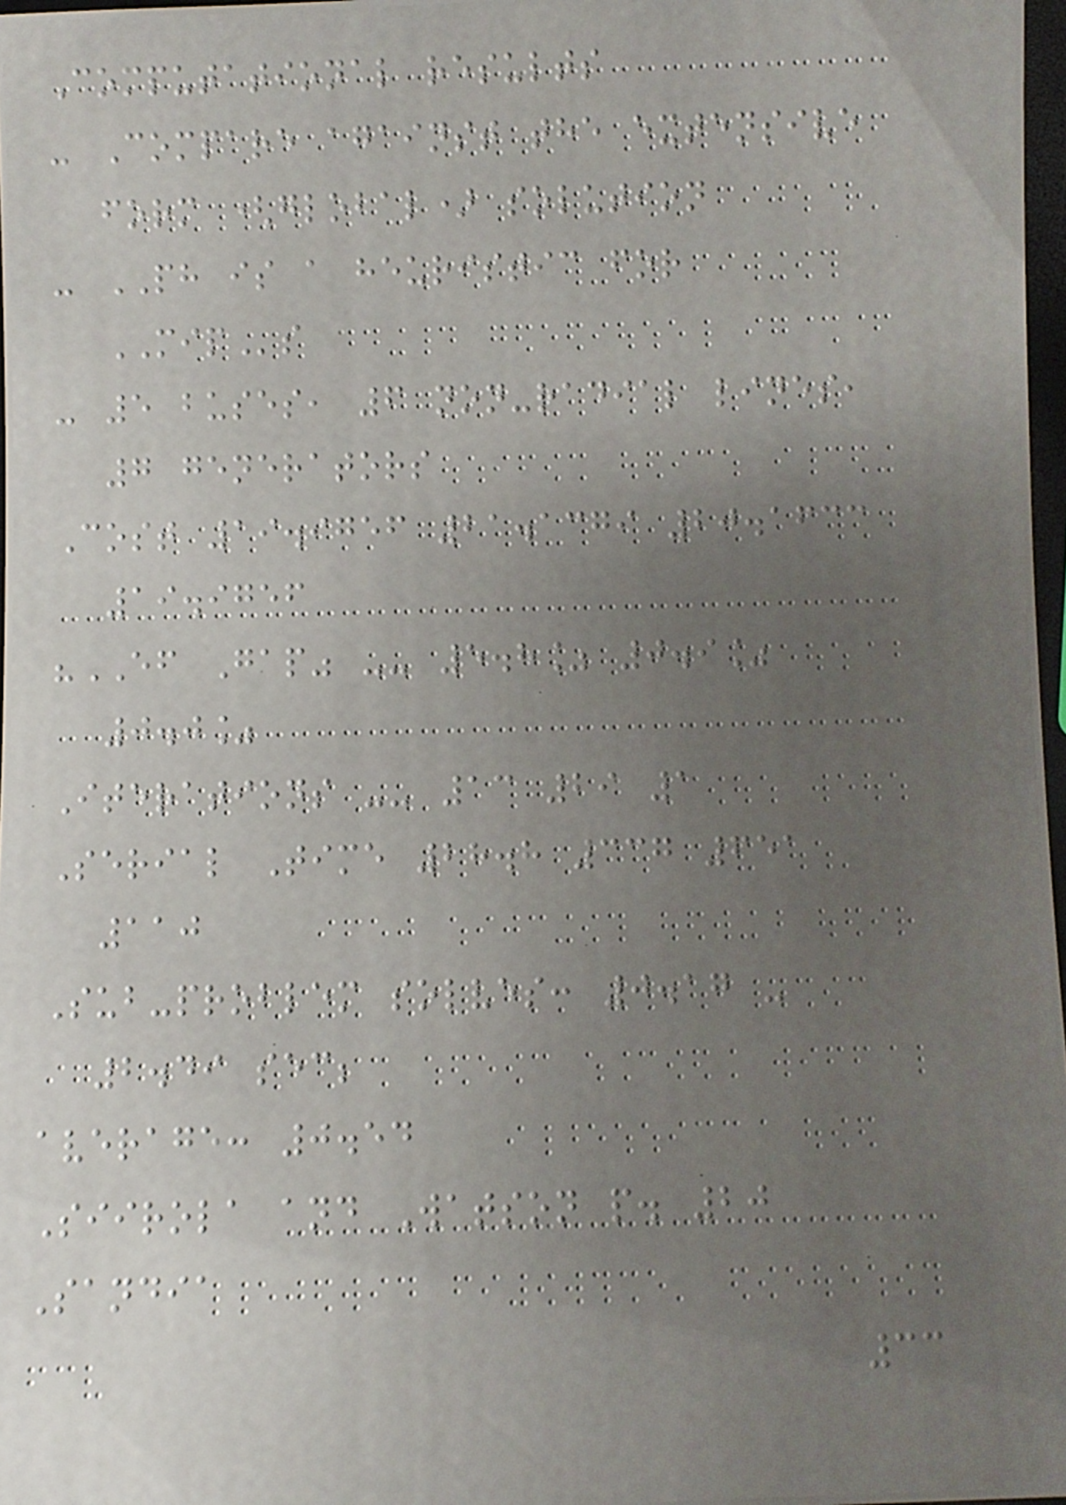Computational results
- Compare against the extensive
form (global) solution
- PH is a heuristic for
MIPs
- 5 buses, 6 non-radial lines,
7 generators
Cost 19.9756 21.1379 20.1633
19.9756
"EF Gap" -- 5.8% 0.9%
0.0%
Iterations -- 13 29 1
Serial Time 28.8 337 651
110
Sub-problem solves: 0.17 -
2.49 sec;
average: 0.54
Siirola and Watson p. 20
Sandia
33
